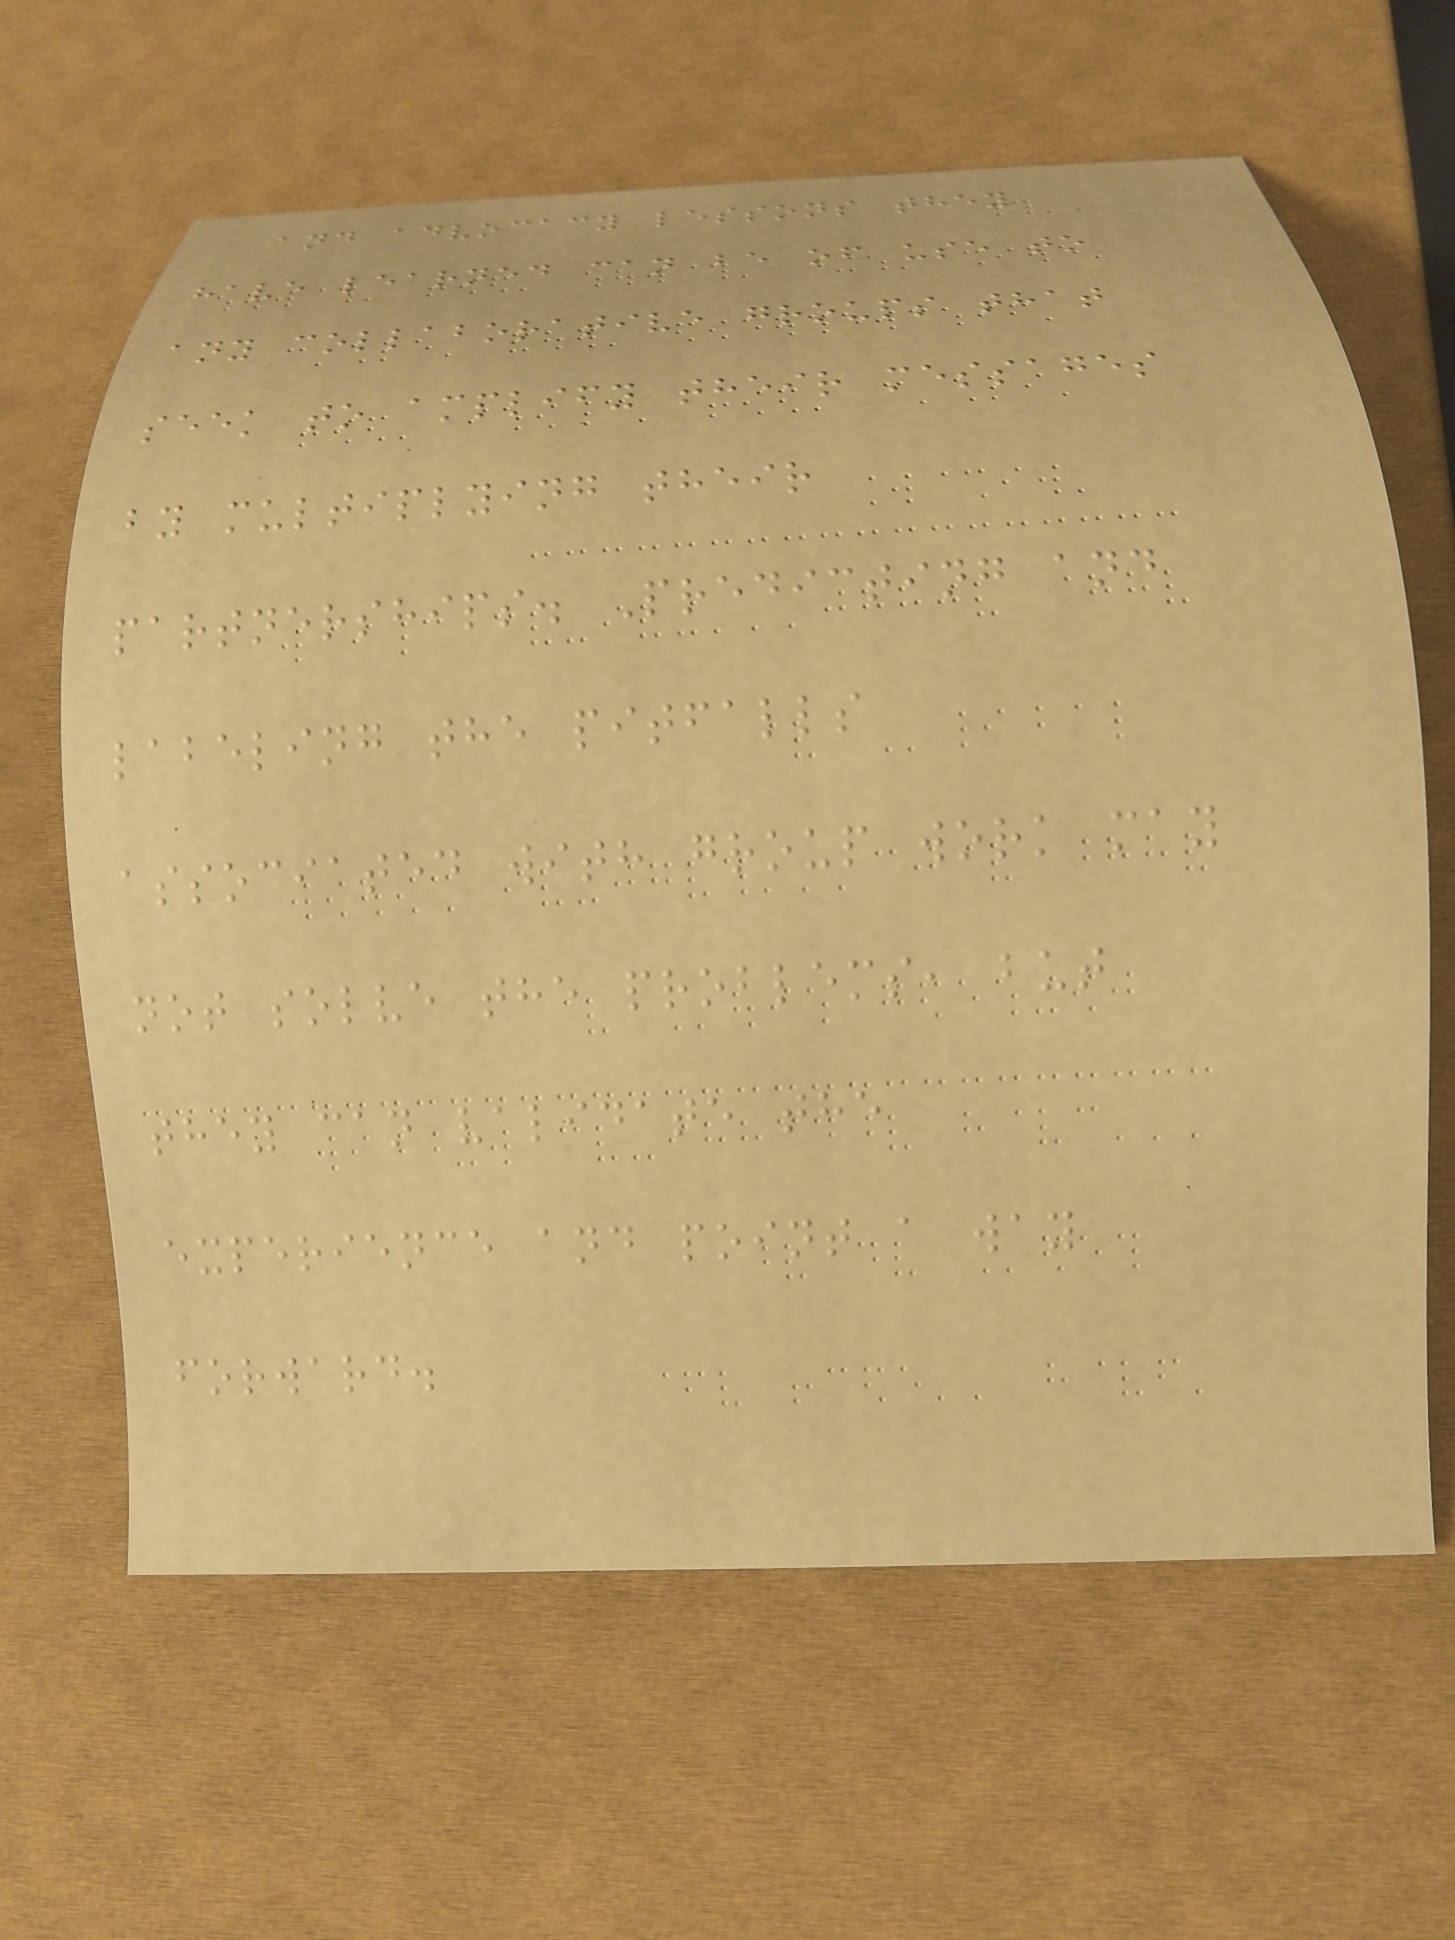and advocacy lessons they
have learned can be of use to
any collaborative groups that
seek to amplify their messages
by multiplying their
partnerships. Predicting and
labeling the pitfalls
associated with group work may
not solve the problems, but
they can validate the
experience and point a way
forward.
